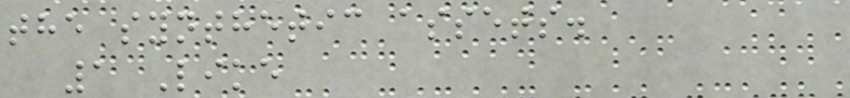the synthetic assets.
1 Like
